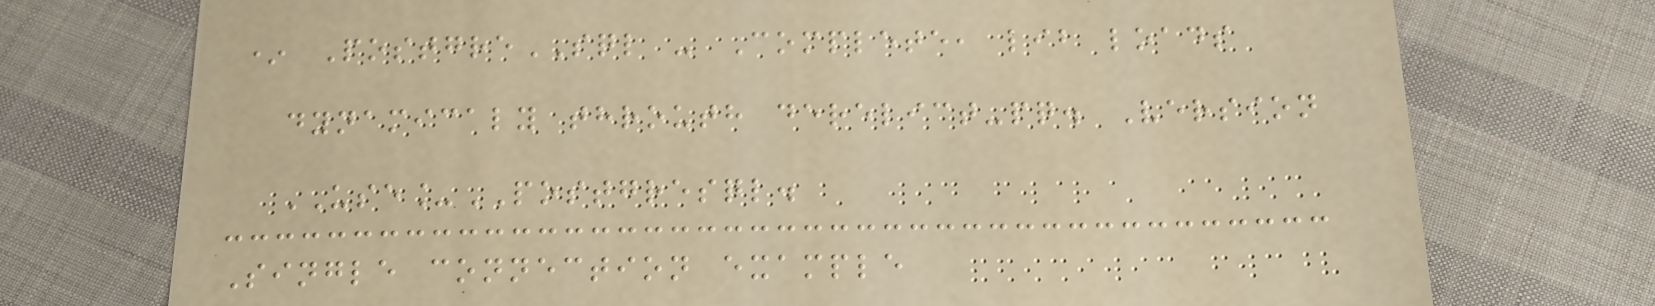* PostgreSQL - Complete, lib loads
dynamicaly throuth derelict-pq. Version
USE_POSTGRESQL.
Single connection example
